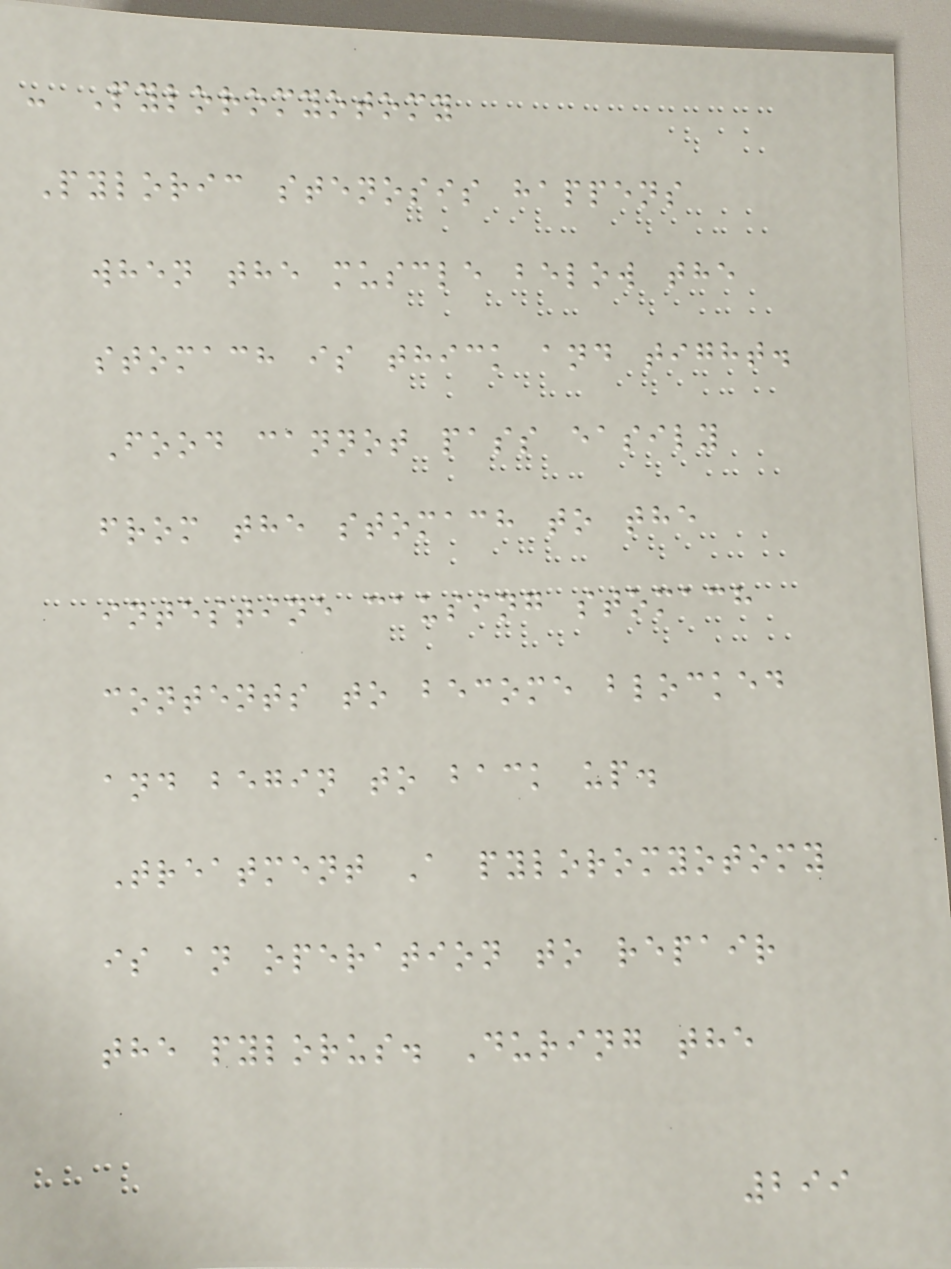- Pyloromyotomy
Pyloric stenosis happens
when the muscle below the
stomach is thick and tight.
Food cannot pass easily
from the stomach to the
intestine causing stomach
contents to become blocked
and begin to back up.
Treatment A pyloromyotomy
is an operation to repair
the pylorus. During the
299
